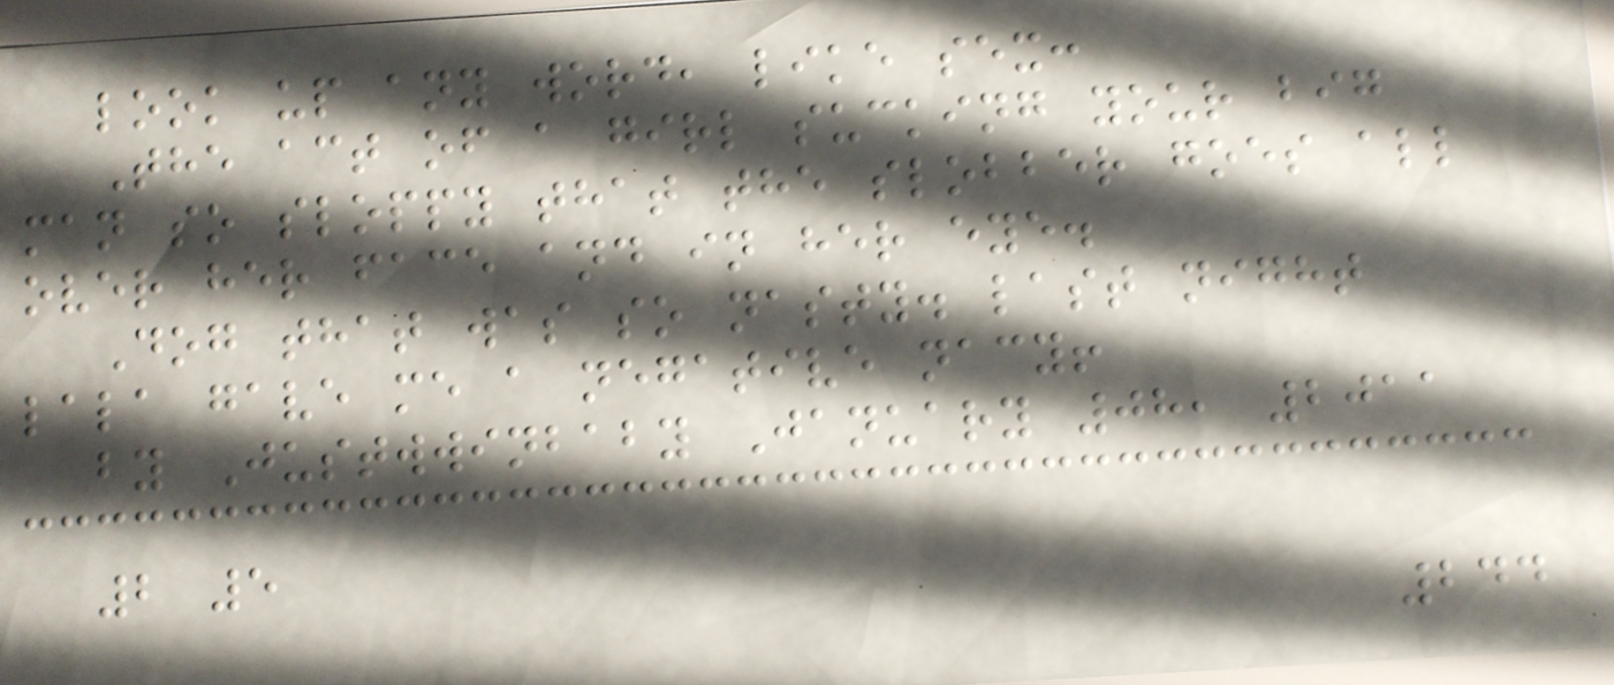look up any word, like sex:
The act of a girl sucking your big
man so sloppy that the slobber goes all
over her face and in her eye.
Dog that was so nasty. last night
lala gave me a negative nacy!
by Justwwinbaby January 08, 2011
2 5
244
